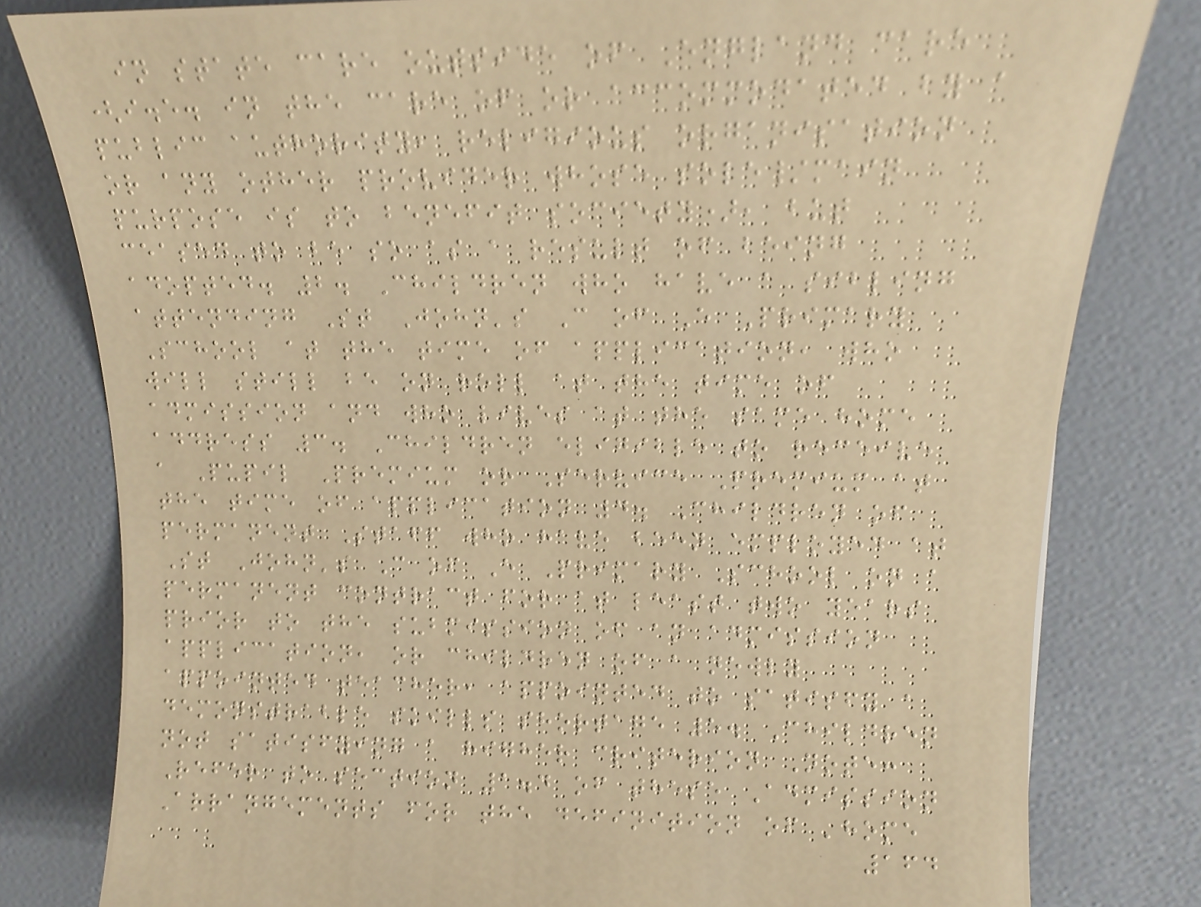in state care outside of England care
(i.e. in the care of or accommodated by a
public authority, religious organisation
or any other provider whose sole/main
purpose is to benefit society), but
ceased to be so as a result of being
adopted. 2. Children who have a sibling
attending St John's C of E Primary
School at the time of application, who
will still be on roll at the time of
admission and who lives at the same home
address 3. Children eligible to receive
a Pupil Premium or Service Premium at
the time of application 4. Children of
permanent Staff who have been employed at
St John's C of E Primary School on a
permanent contract for at least two years
prior to the submission of an admission
application, or children of a newly
appointed teacher, appointed to satisfy a
demonstrable skills shortage 5. Children
not satisfying a higher criterion Note:
Refer to section 1.4 of these Admission
Arrangements for the definition of 'home
164
